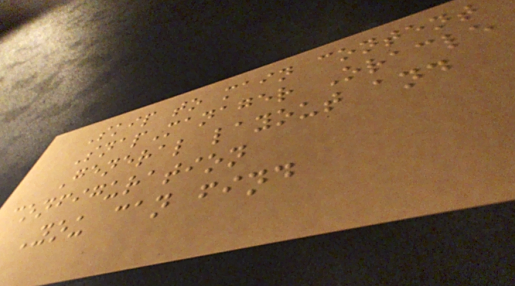Skip to main content
SnapManager Oracle
General layout and
configuration
You can find
